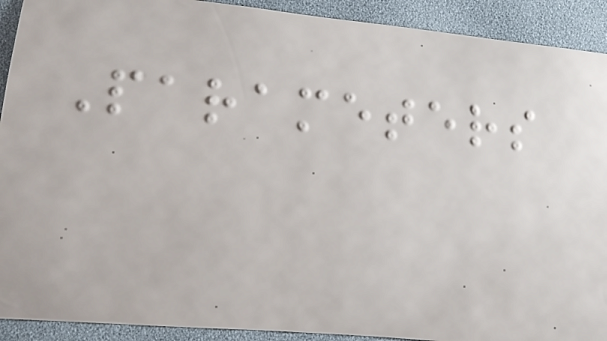Parameters
